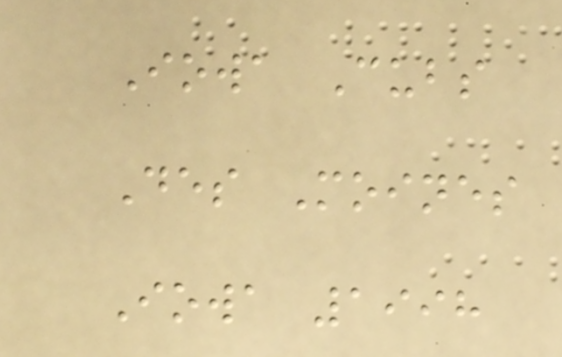Iowa Cubs
Des Moines
Iowa 1998
